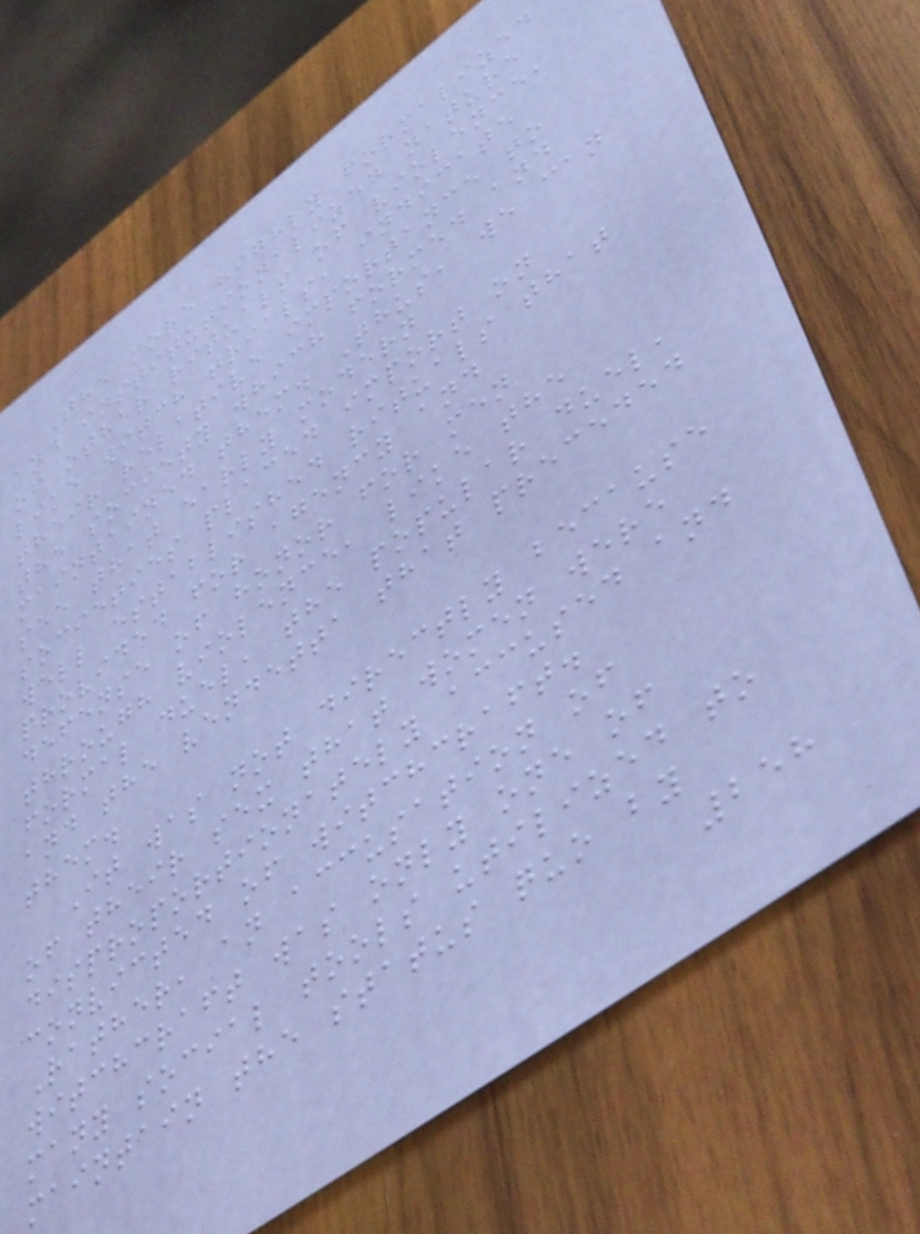The more highly formalized
and institutionalized nature
of other rituals of violence,
like witch trials, indicate
their relative importance to
the society which formed and
maintained them. Thus, we can
see that early modern
societies placed import on
well established rituals that
provided for agency and
defense of honor for men
through violence, like the
formal duel, the popular duel,
and the vendetta that preceded
them.
It was not directly because
of their sex that women were
disproportionately accused and
convicted of witchcraft.
Rather, an accusation of
witchcraft was only one of
many social tools utilized to
maintain the status quo by
258
